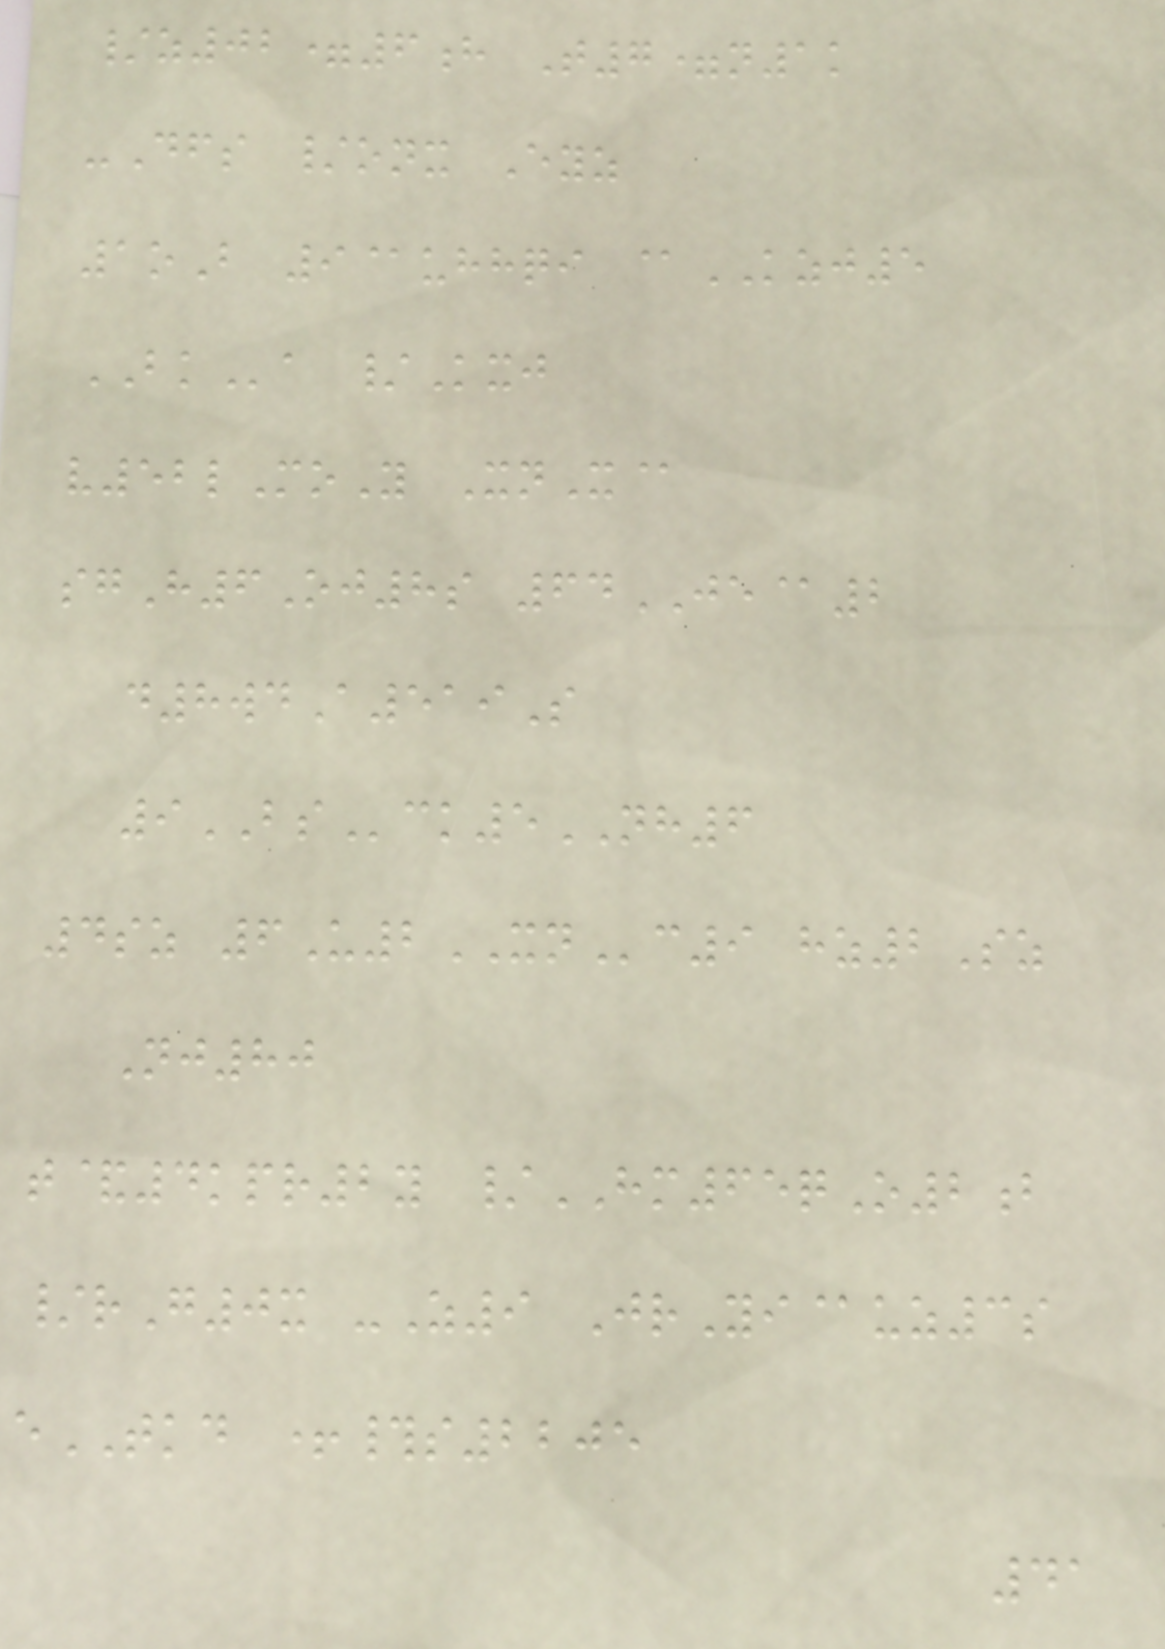/z02=6h T7=n1k
-Dfs /onx Eyz
1oB 9@uhhqi @KZJ5
BKa /Kxj
v52lMoY XnX@
sgH6Oj8s 64JE@2
d8wdA519S
9BSck5NH6
4sz 6U2XNc9 hz2Sz
Nj80
t&4kpr2y /HM65qO2b
/rG0x -Z9 JrYi@uz3s
eTKD +#s2205
41
